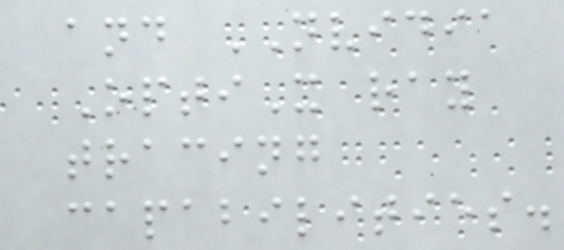and NVIDIA
OptiX ray
tracing
capabilities.
